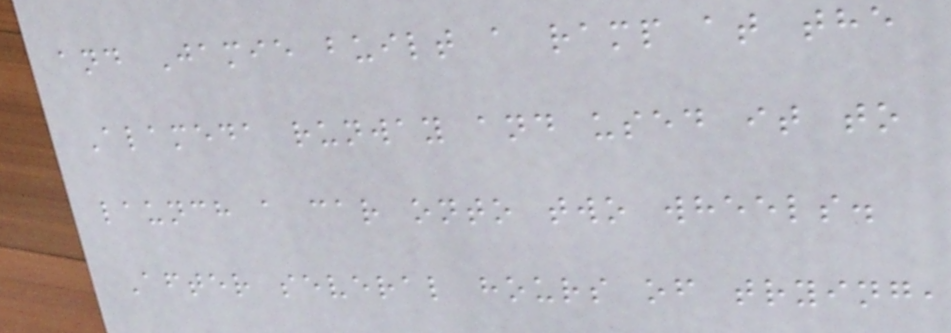and Jamie built a ramp at the
Alameda runway and used it to
launch a car onto two wheels.
After several hours of trying,
